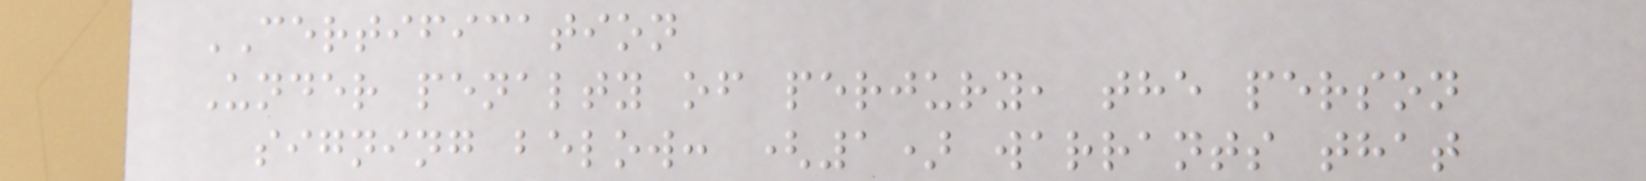CERTIFICATION
Under penalty of perjury, the person
signing below: (1) warrants that
